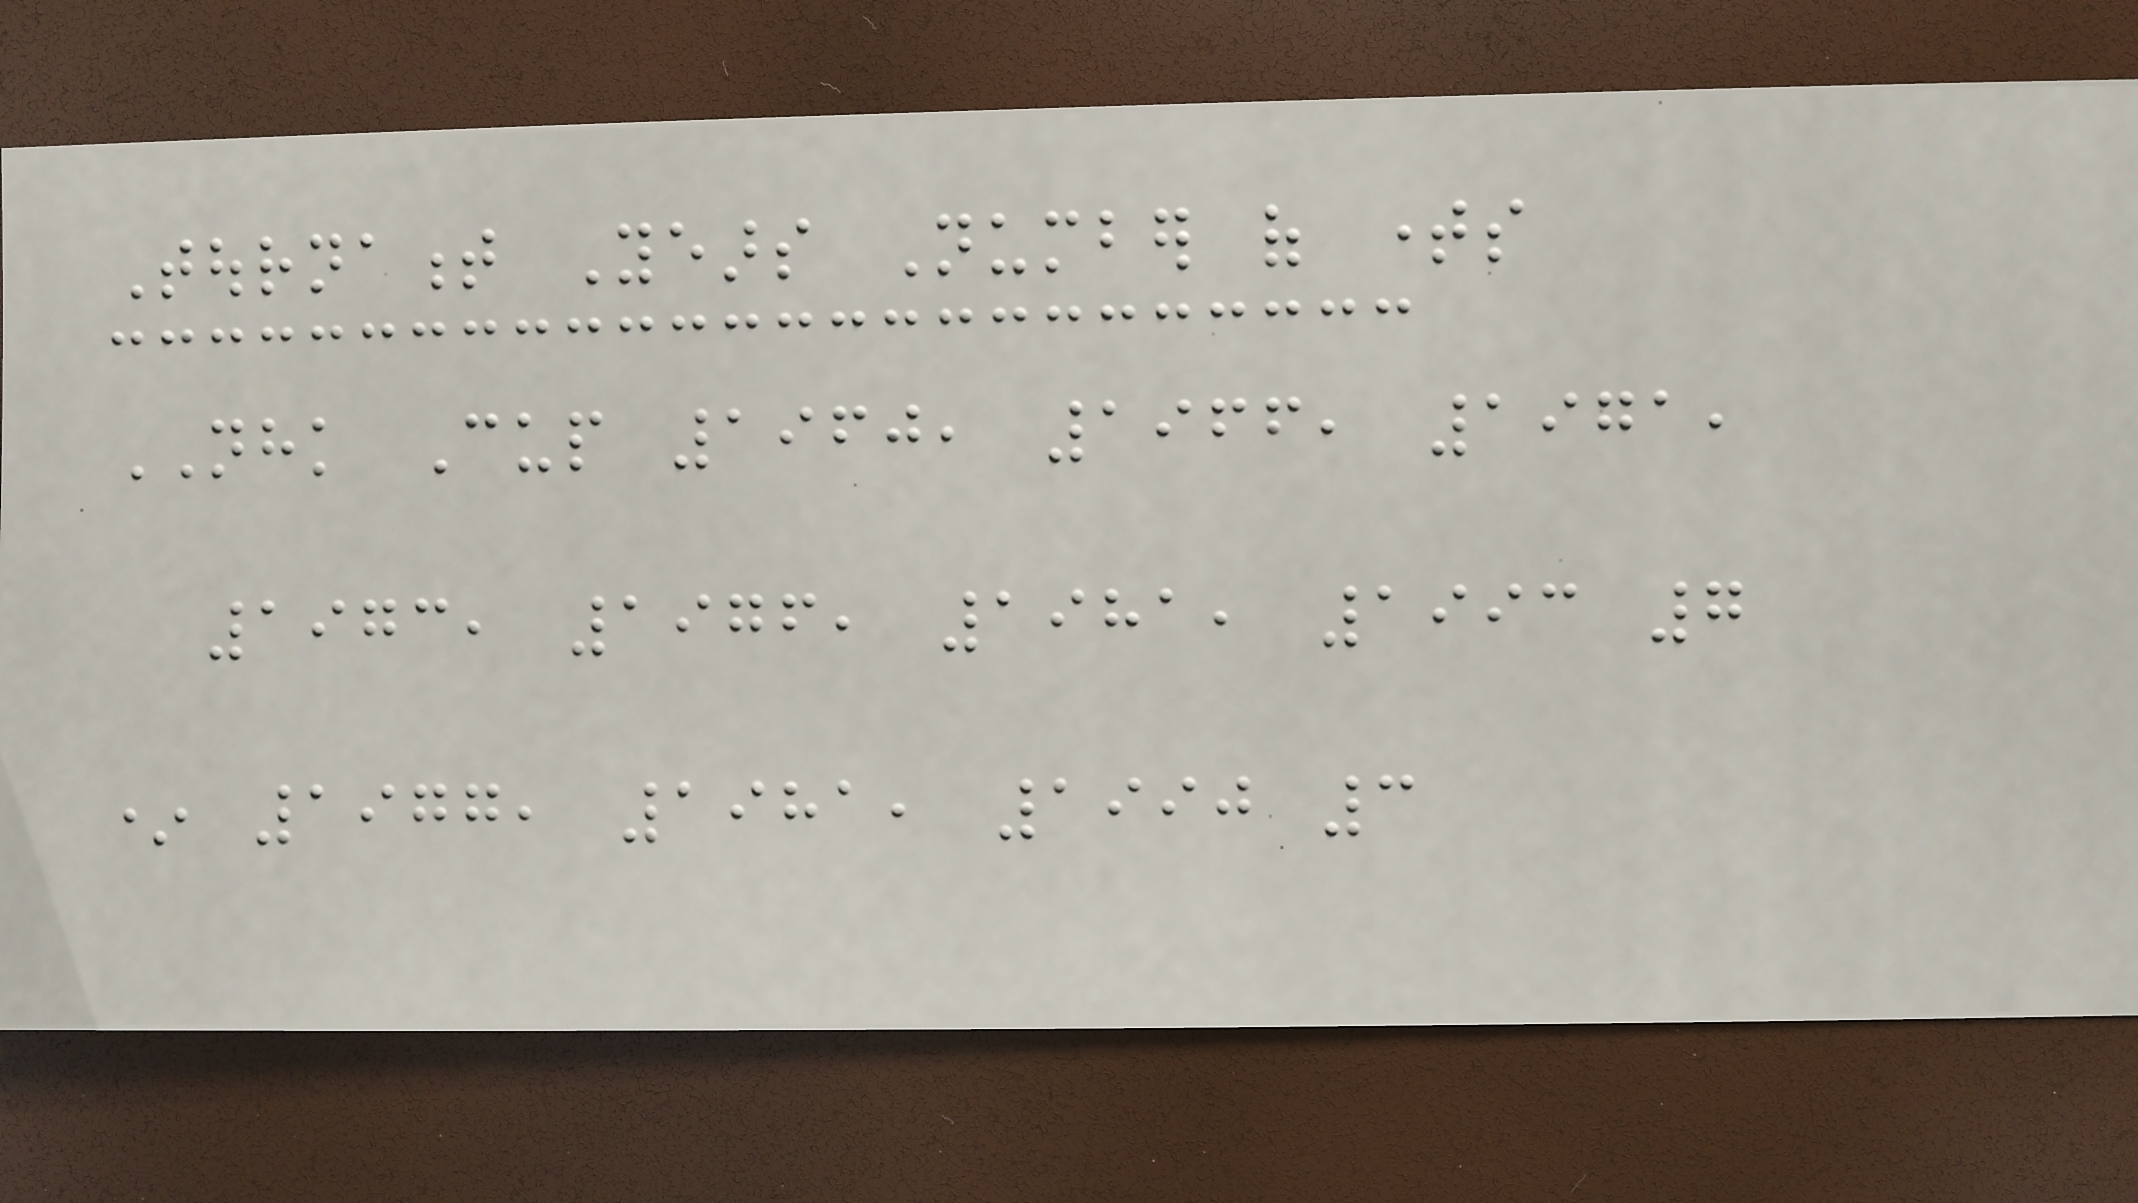Tournament Years Number of times
NHK Cup 1960, 1966, 1971,
1973, 1976, 1981, 1993 7
* 1977, 1981, 1990 3
